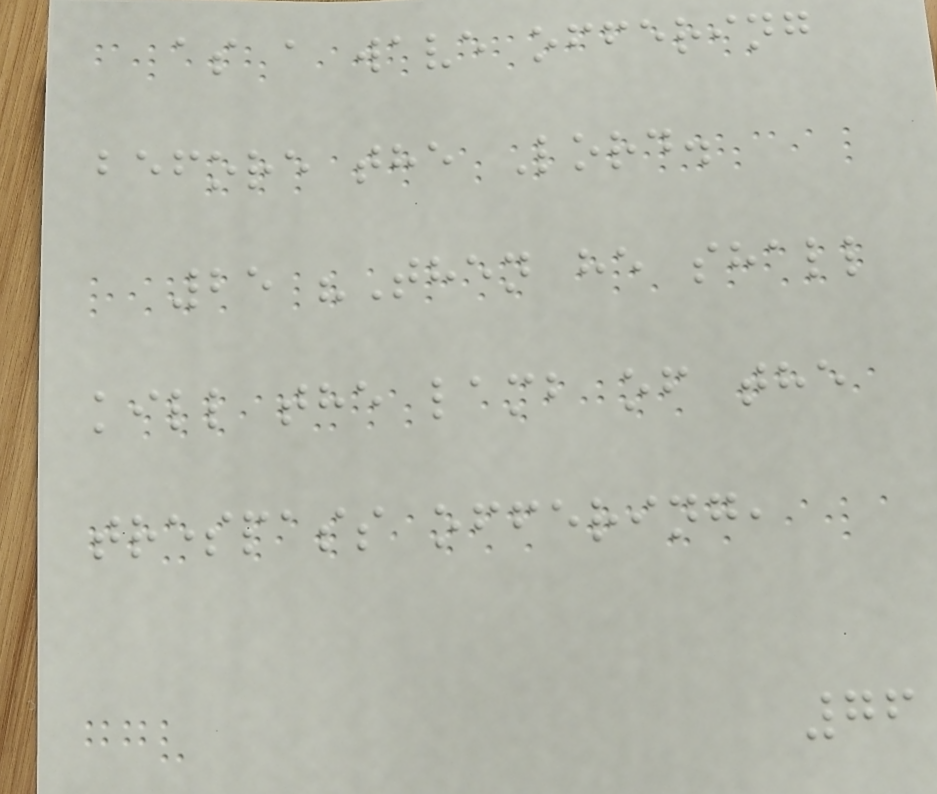as a wave offering
before the Lord.
25 "Then he shall
kill the lamb of the
trespass offering,
76
